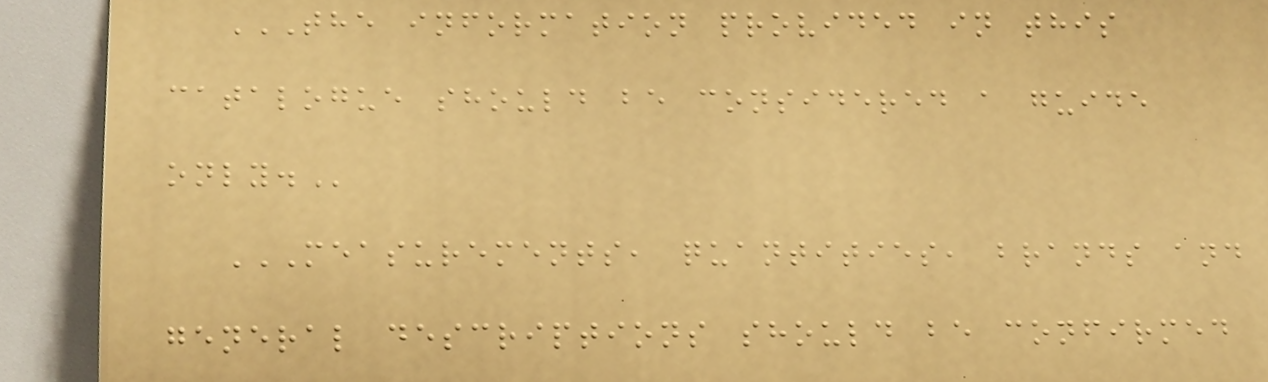THE INFORMATION PROVIDED IN THIS
CATALOGUE SHOULD BE CONSIDERED A GUIDE
ONLY.
MEASUREMENTS, QUANTITIES, BRANDS AND
GENERAL DESCRIPTIONS SHOULD BE CONFIRMED
